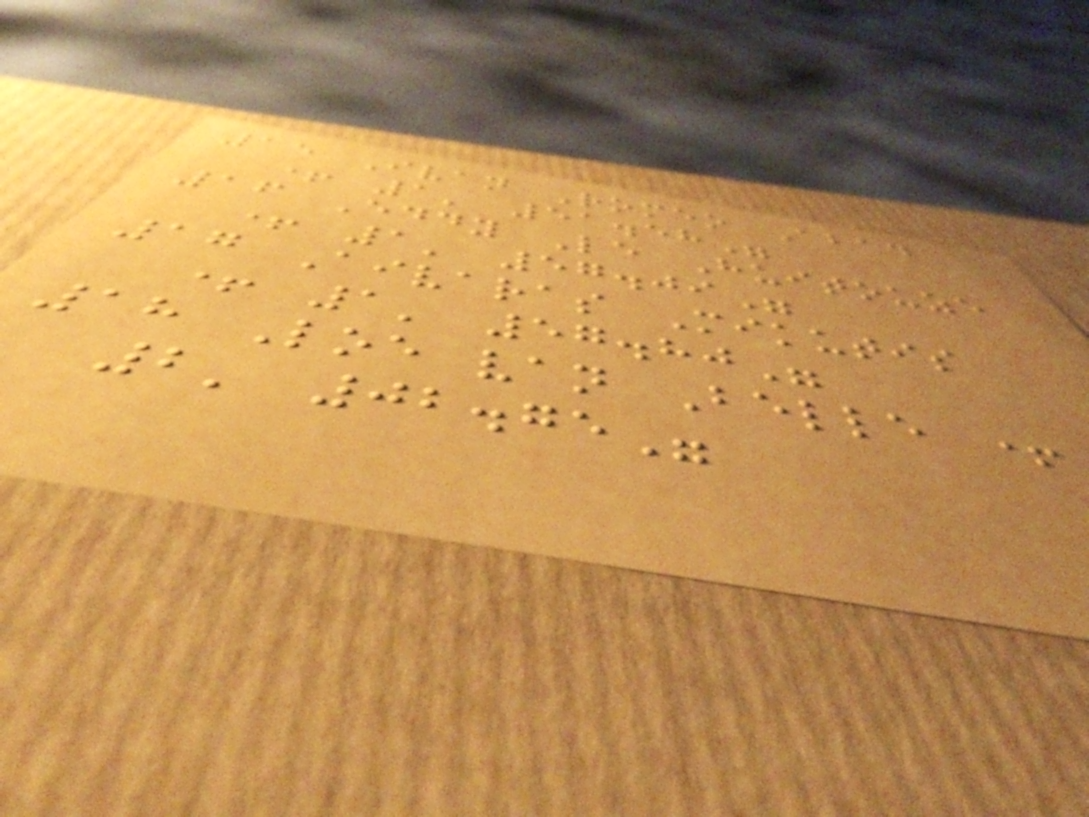15 Ivan Romeo Abad
+ 1' 51.58"
16 Eddy Le Huitouze
+ 1' 57.09"
17 Aivaras Mikutis
+ 1' 57.80"
18 Loe van Belle +
2' 02.75"
